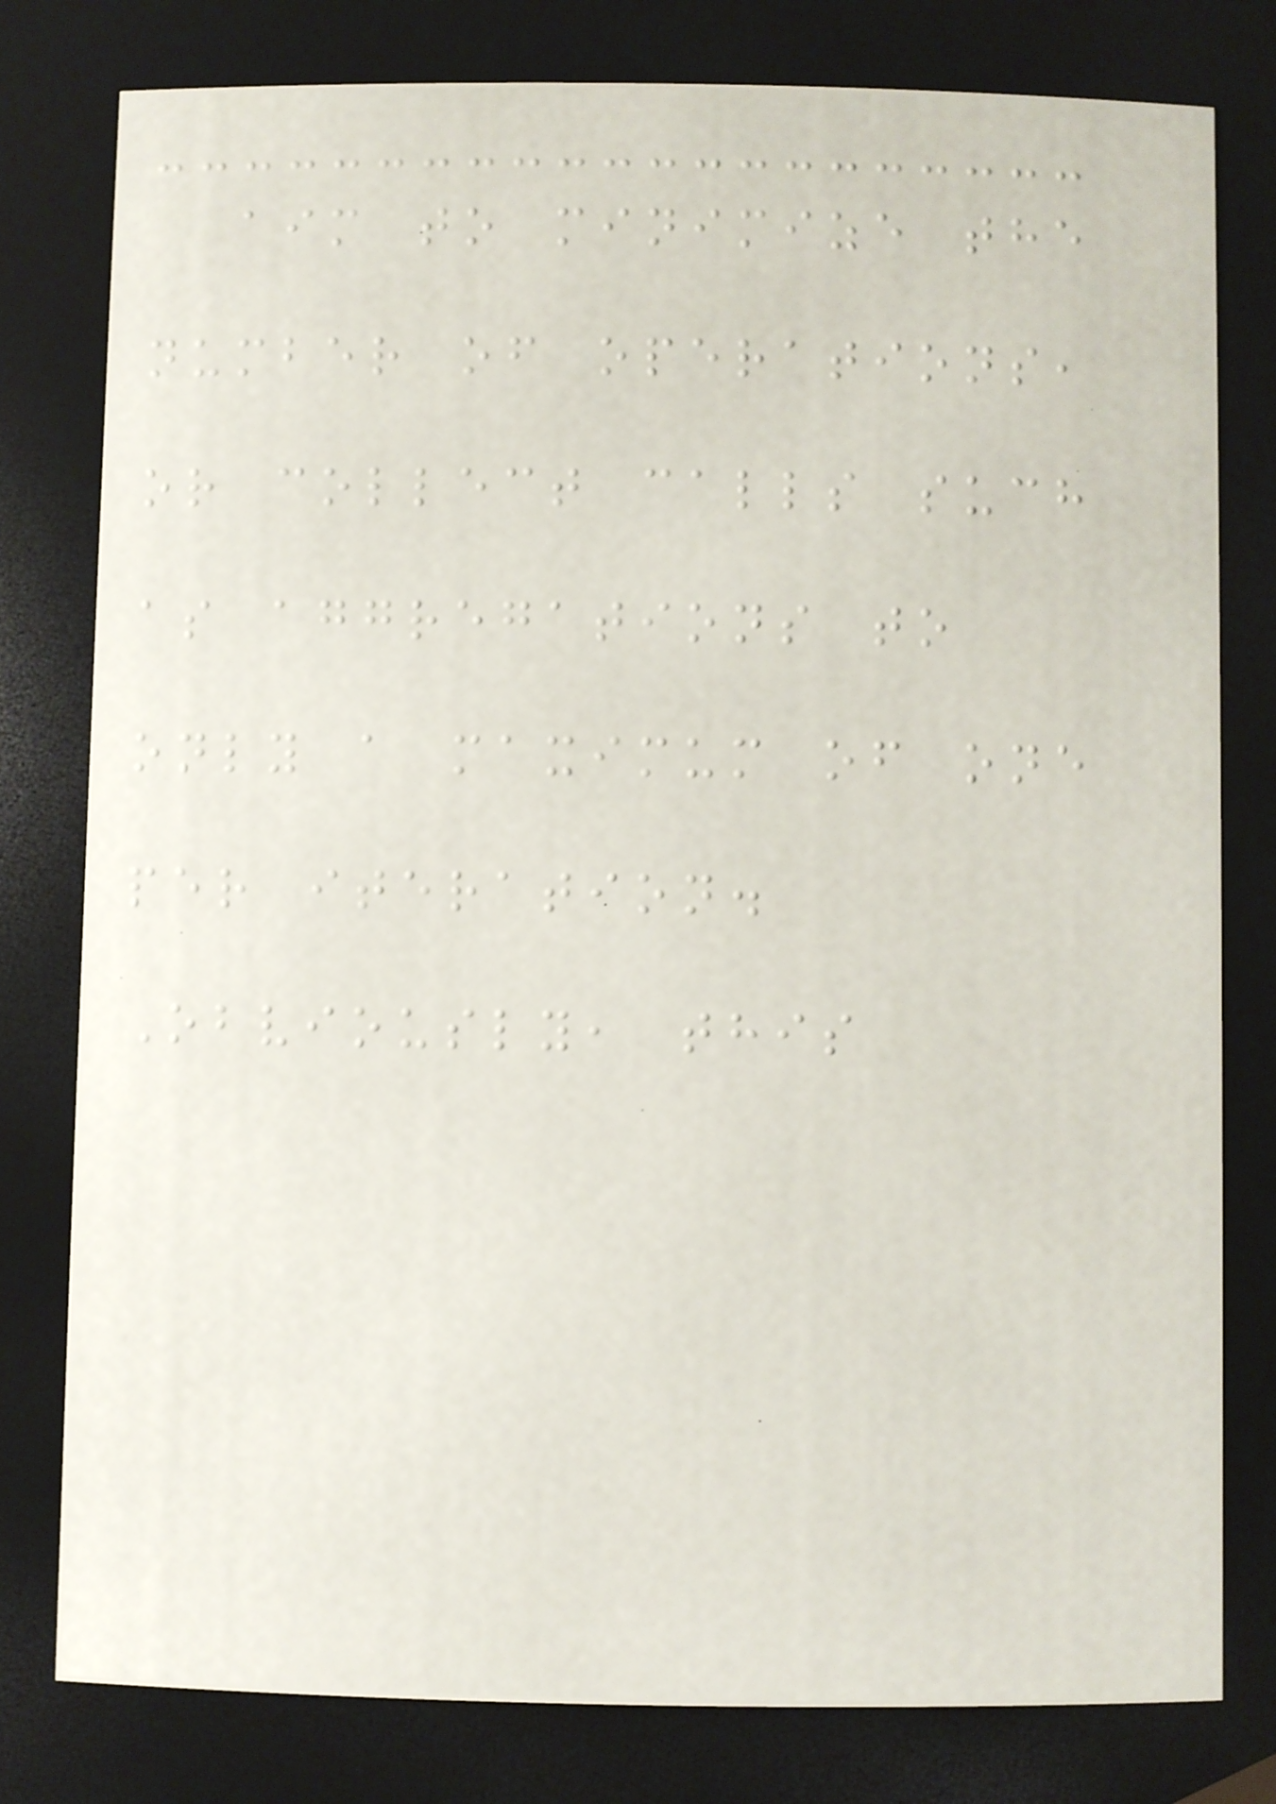aim to minimize the
number of operations,
or collect calls such
as aggregations to
only a maximum of one
per iteration.
Obviously, this
